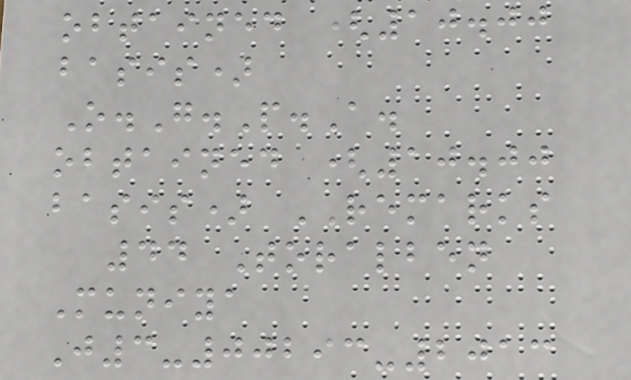obtained (10.00
basis)
O.G.P.A.
obtained (10.00
basis) REMARKS
44 Toralben
Muniya
J3-00293-2013
